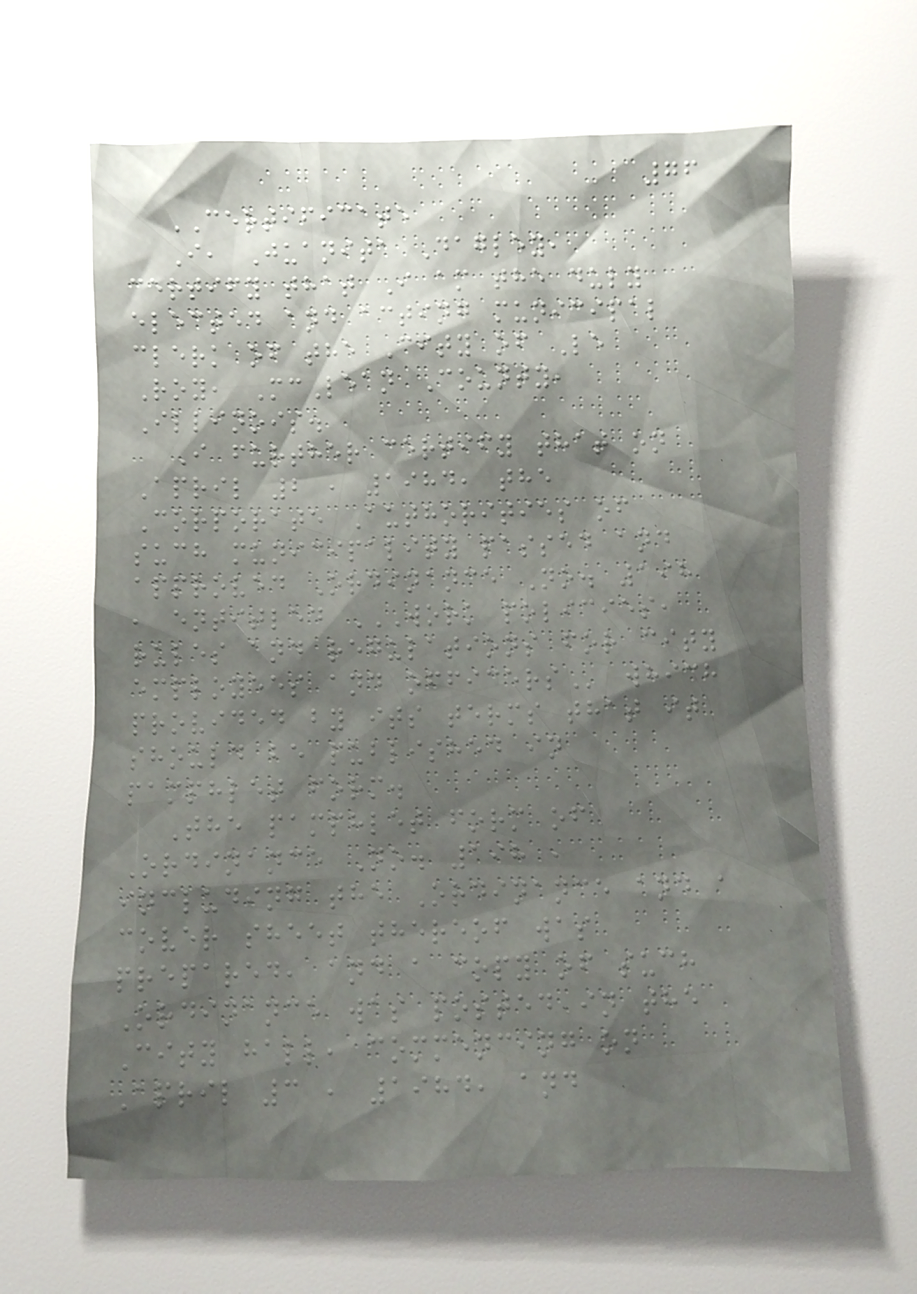76
CERTIFICATE
I, Juanita Dagley,
certify that I am the duly
elected and acting municipal
clerk of the City of Le
Roy, McLean County,
Illinois.
I further certify that on
April 2 , 1984, the
Corporate Authorities of
such municipality passed and
approved Ordinance No. 198
, entitled WORK POLICIES,
RULES AND REGULATIONS FOR CITY
EMPLOYEES AND OFFICERS which
provided by its terms that it
should be published in
pamphlet form.
The pamphlet form of
Ordinance No. 198 ,
including the Ordinance and a
cover sheet thereof was
prepared, and a copy of such
Ordinance was posted in the
City hall, commencing on
April 3 , 1984, and
